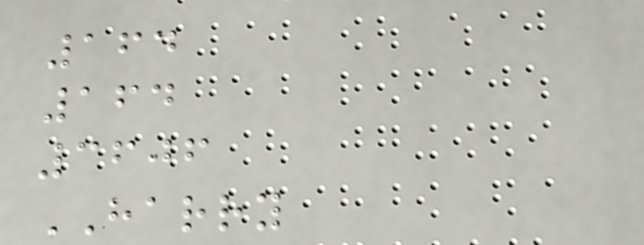164
164
3606
HARRY
